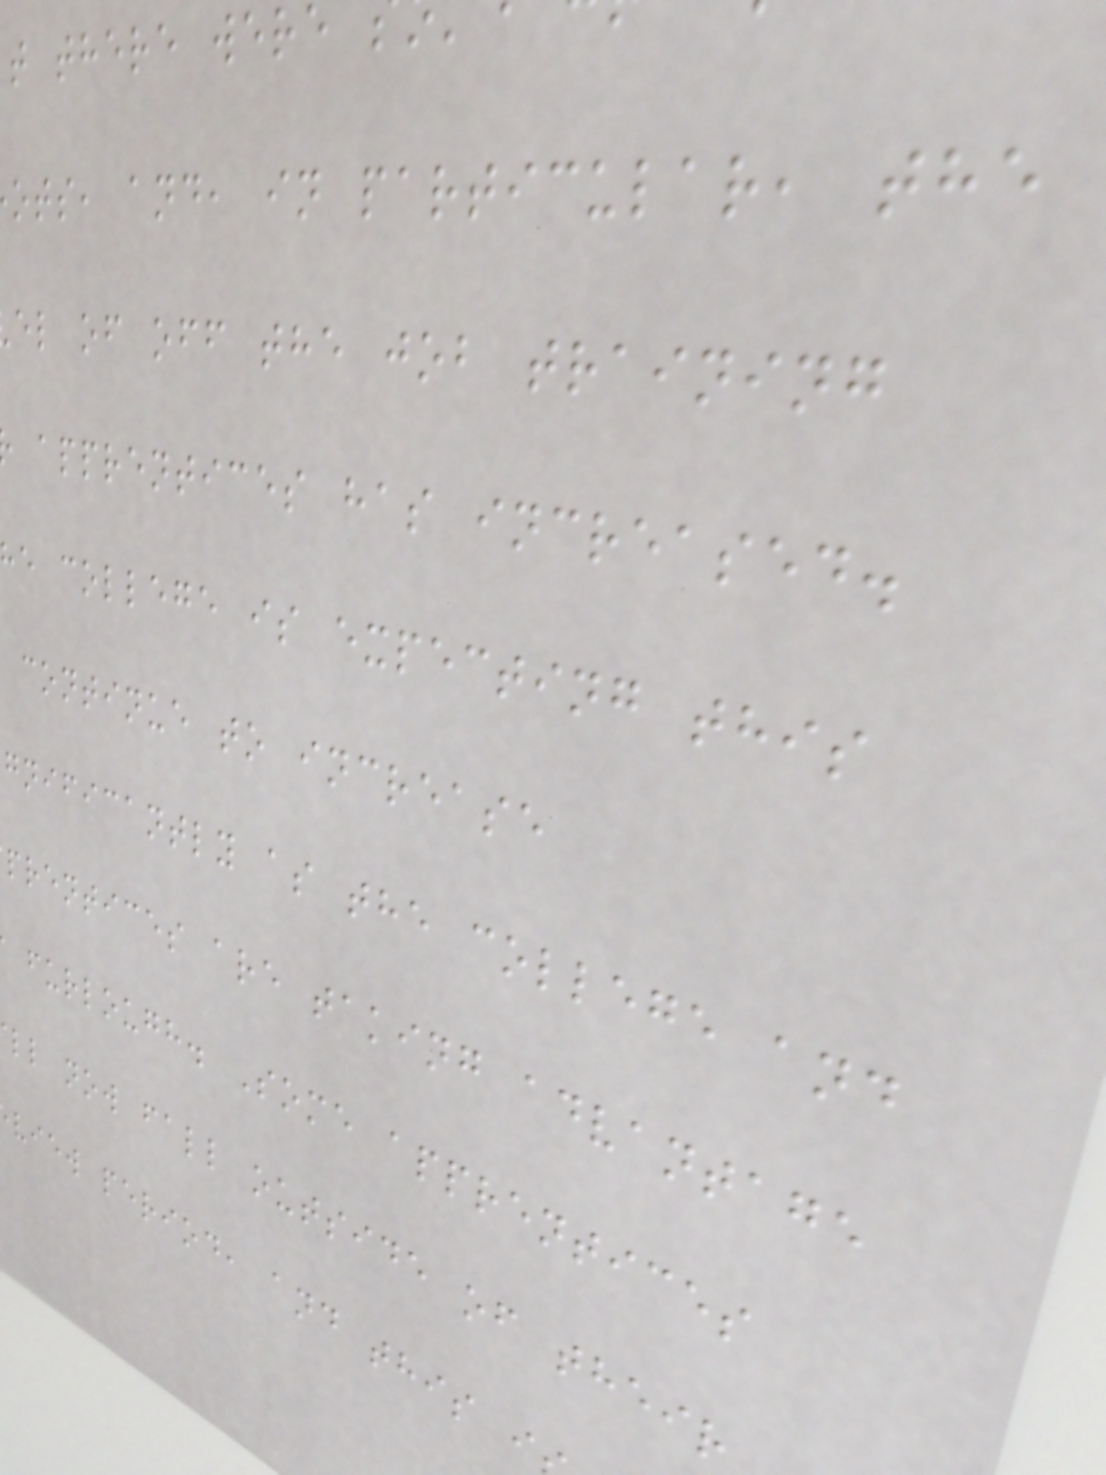t there were
ots, and, in particular, the
el of off the job training
apprentices has increased.
he college is expecting this
continue to increase
gnificantly as the college and
prentices are taking advantage
furlough. Some apprentices
ll now fall outside of their
view period, and this i
